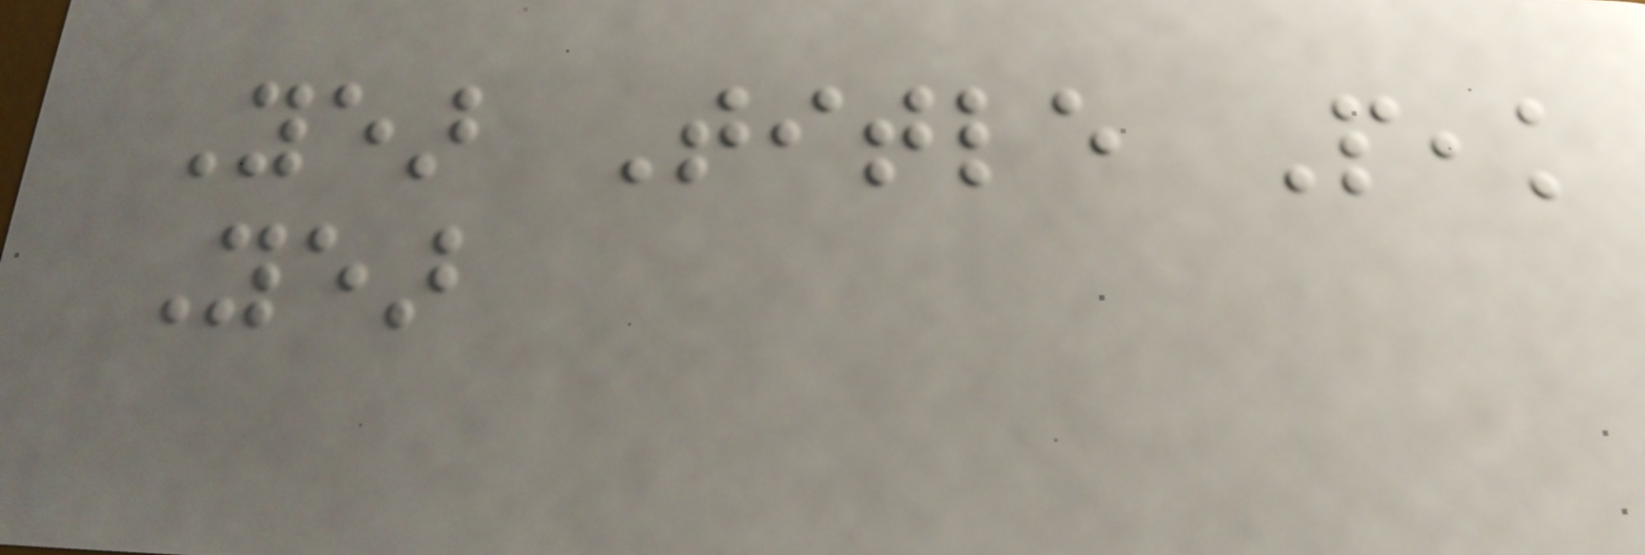Year Title Peak
Year
